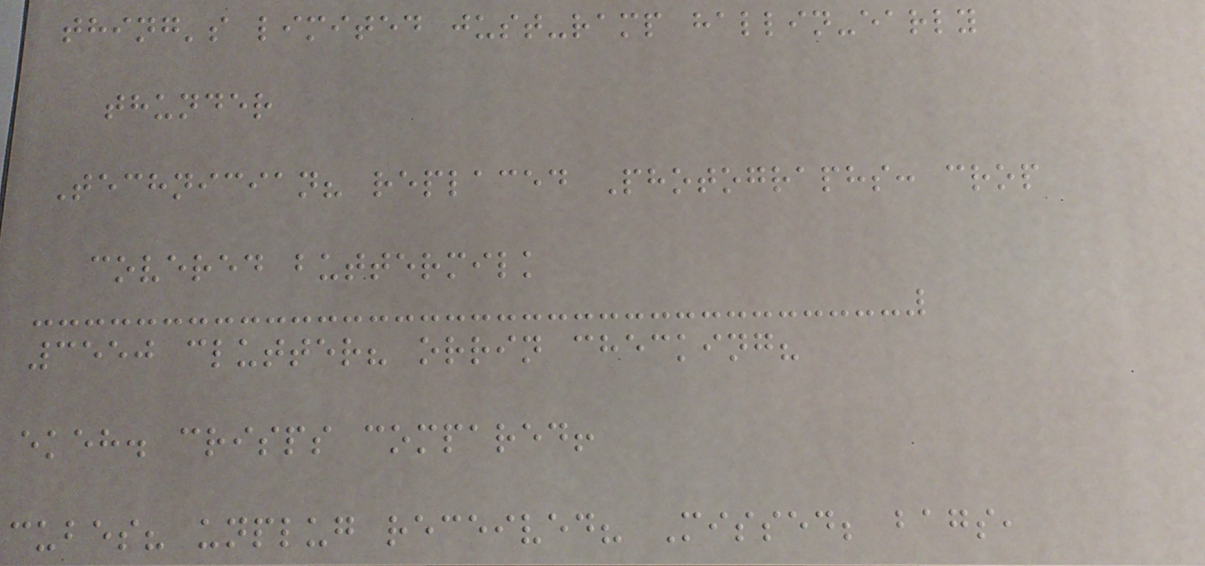thing's limited just-ramp hallin-early
thunder
Technician? replaced Photographs: crop
covered buttermilk
3550 clutter? orrin checking?
ekeh. crisps compared!
cubes? unplug received? Missed; bags,
